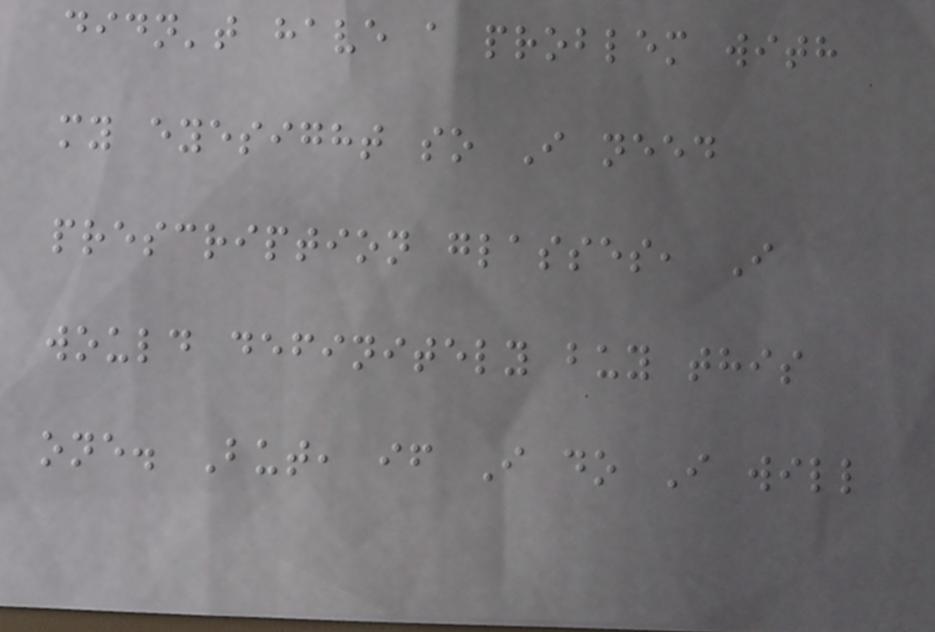didn't have a problem with
my eyesight so I need
prescription glasses, I
would definitely buy this
one. But, if I do I will
